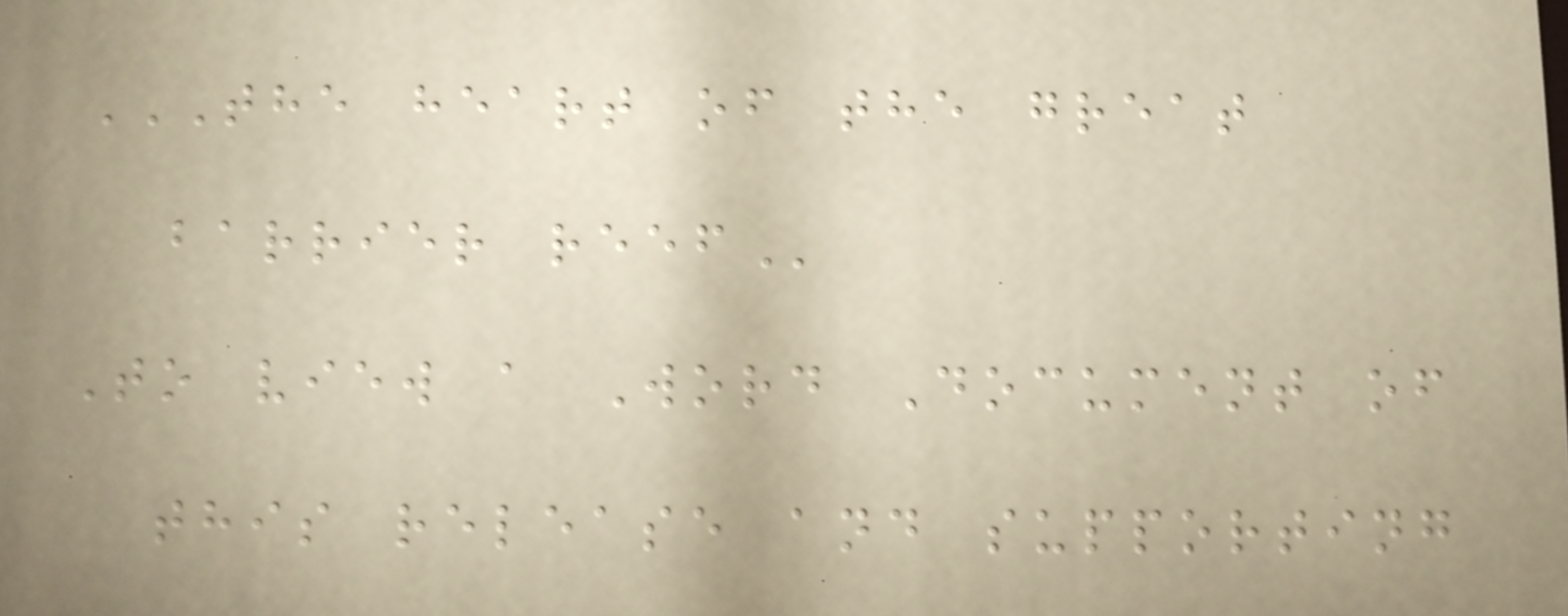THE HEART OF THE GREAT
BARRIER REEF
To view a Word Document of
this release and supporting
